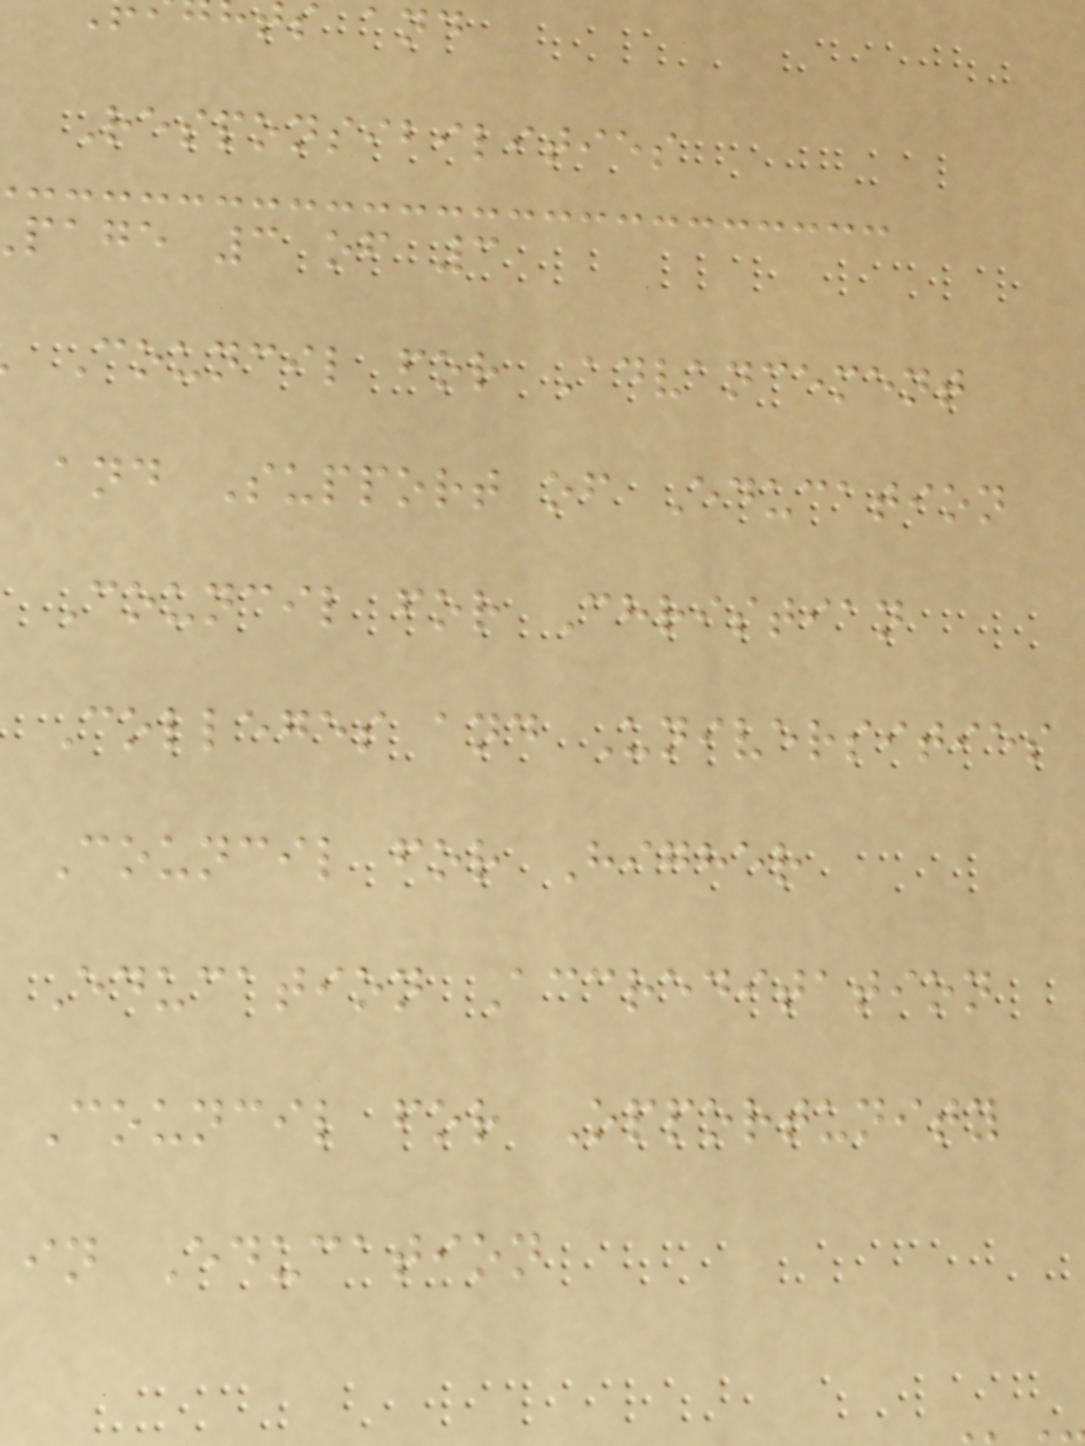s and
Responsibilities
page 3 of 3
Council for Advancement
and Support of Education
Council for Christian
Colleges and Universities
Council for Higher
Education Accreditation
Council for Opportunity
in Education
